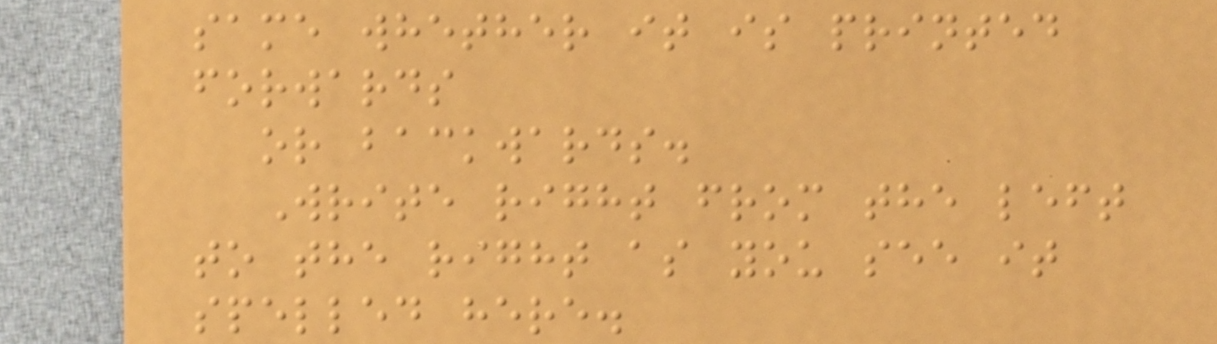same whether it is printed
forwards
or backwards.
Write right from the left
to the right as you see it
spelled here.
